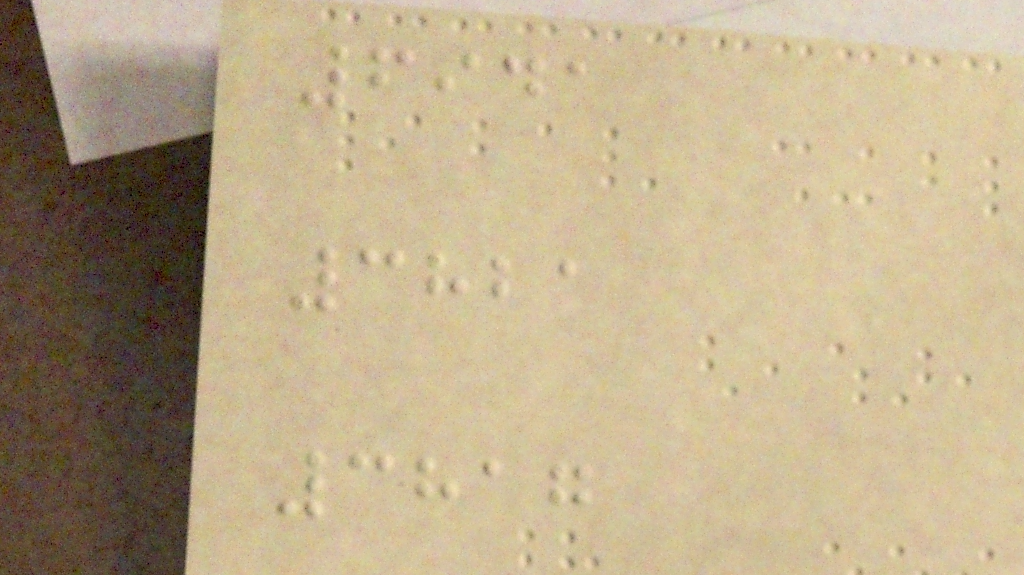6941
3821
3817
